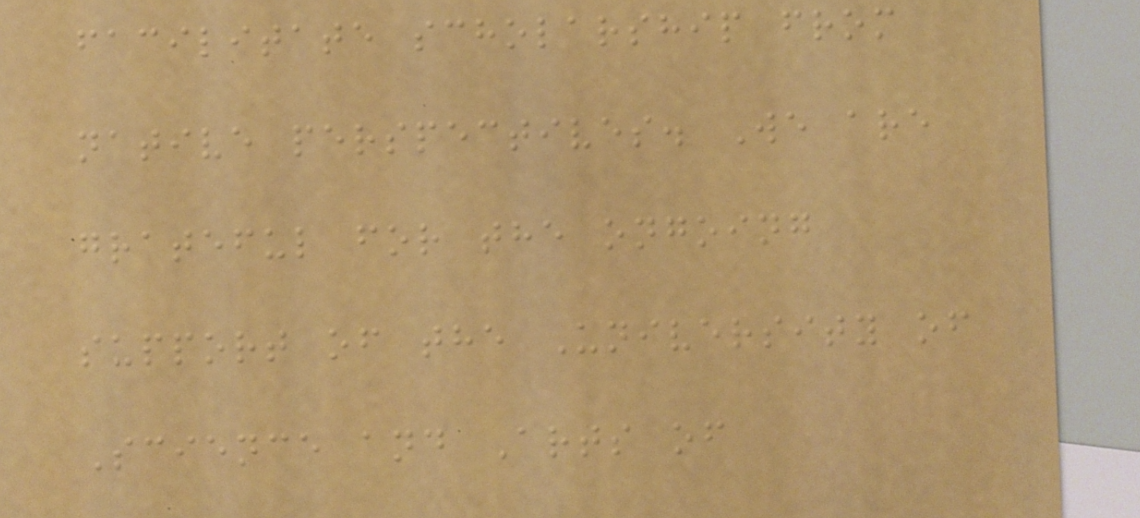facilitate scholarship from
native perspectives. We are
grateful for the ongoing
support of the University of
Science and Arts of
